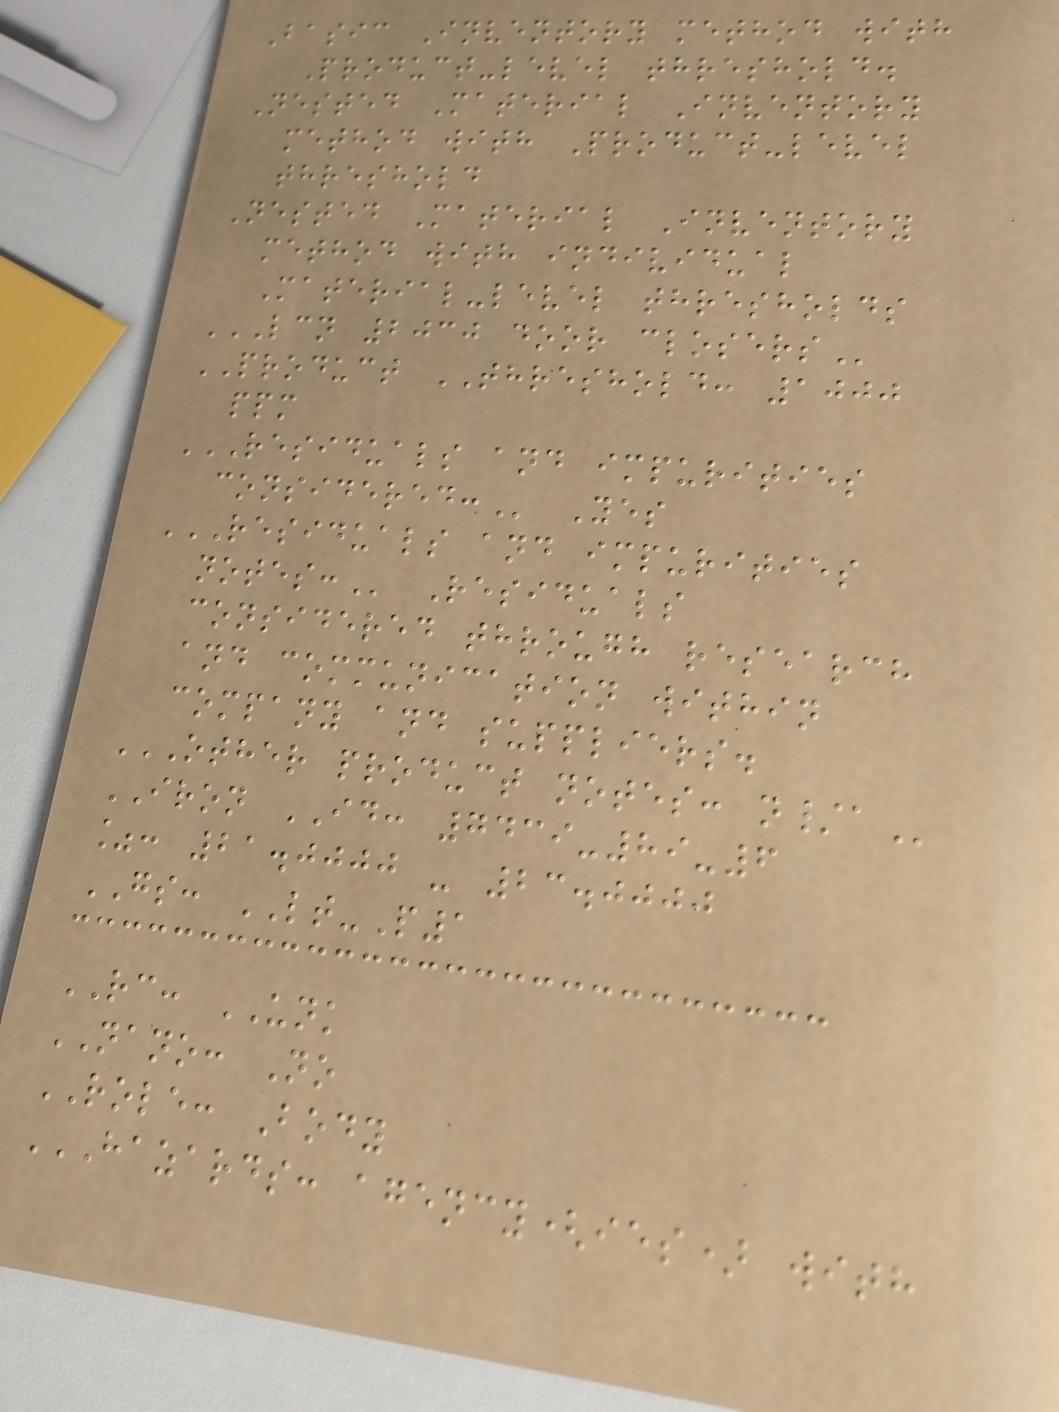Basic Inventory method with
Product-level threshold.
Nested Material Inventory
method with Product-level
threshold
Nested Material Inventory
method with individual
Material-level thresholds
LCN 2030 DOOR CLOSERS
PRODUCT THRESHOLD: 1000
ppm
RESIDUALS AND IMPURITIES
CONSIDERED: Yes
RESIDUALS AND IMPURITIES
NOTES: Residuals
considered through research
and communication within
company and suppliers.
OTHER PRODUCT NOTES: N/A
IRON ID: 7439-89-6
%: 21.0000 - 23.0000
GS: LT-P1
RC: UNK
NANO: No
ROLE: Body
HAZARDS: AGENCY(IES) WITH
